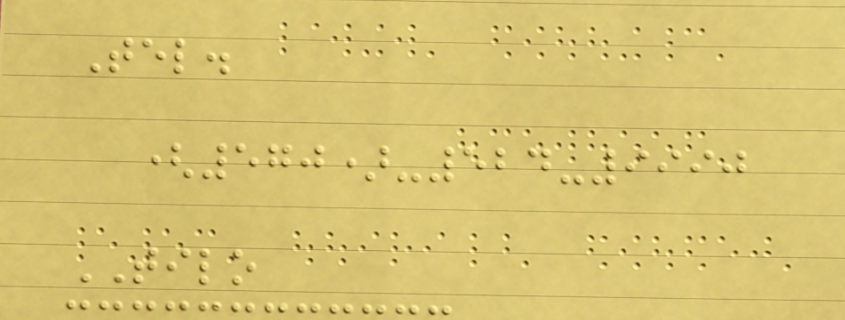Tel.
(570)-524-9990
TILO
